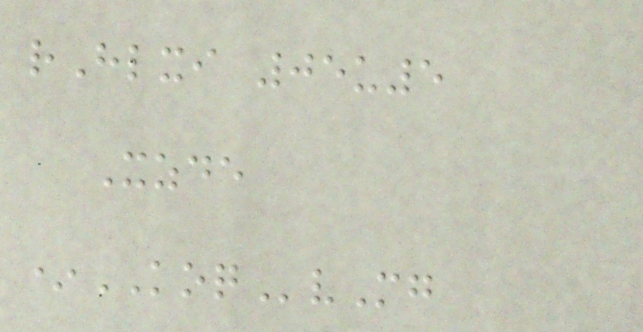rHlxi 05u5
Xzde
*KOQvMg
